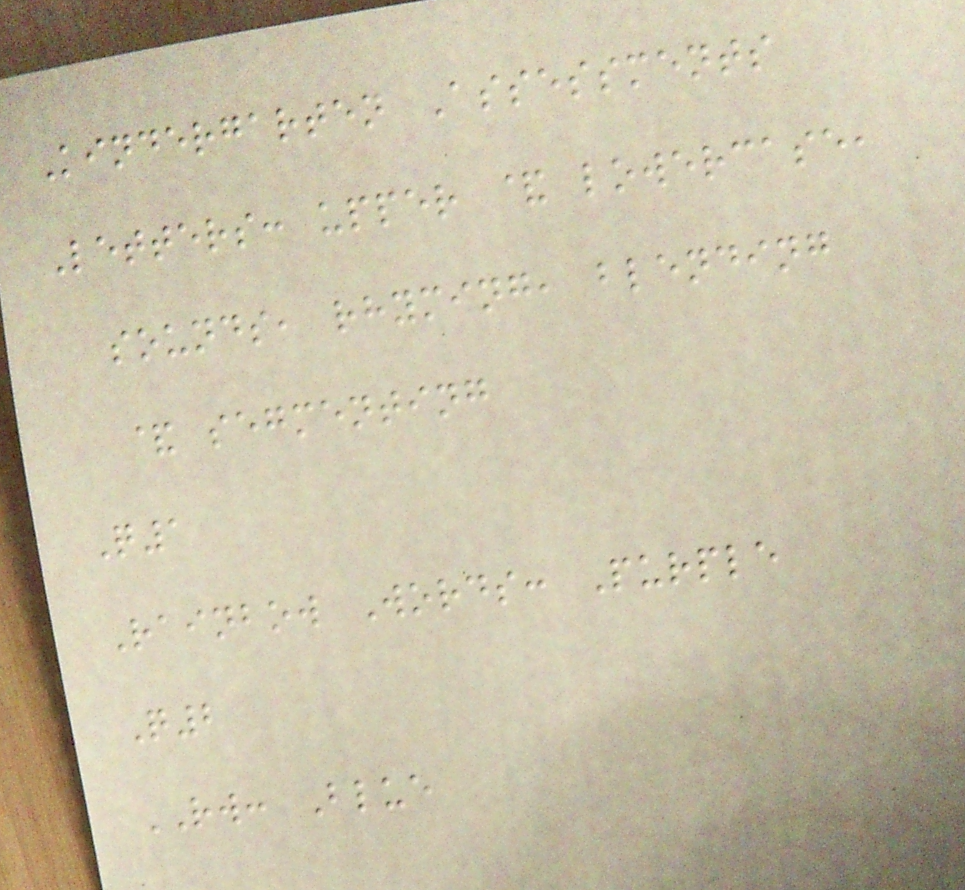Kindergarten Assessments
Letters: upper & lowercase,
sounds, rhyming, blending
& segmenting
Q1
Rainbow Words: Purple
Q2
RW: Blue
